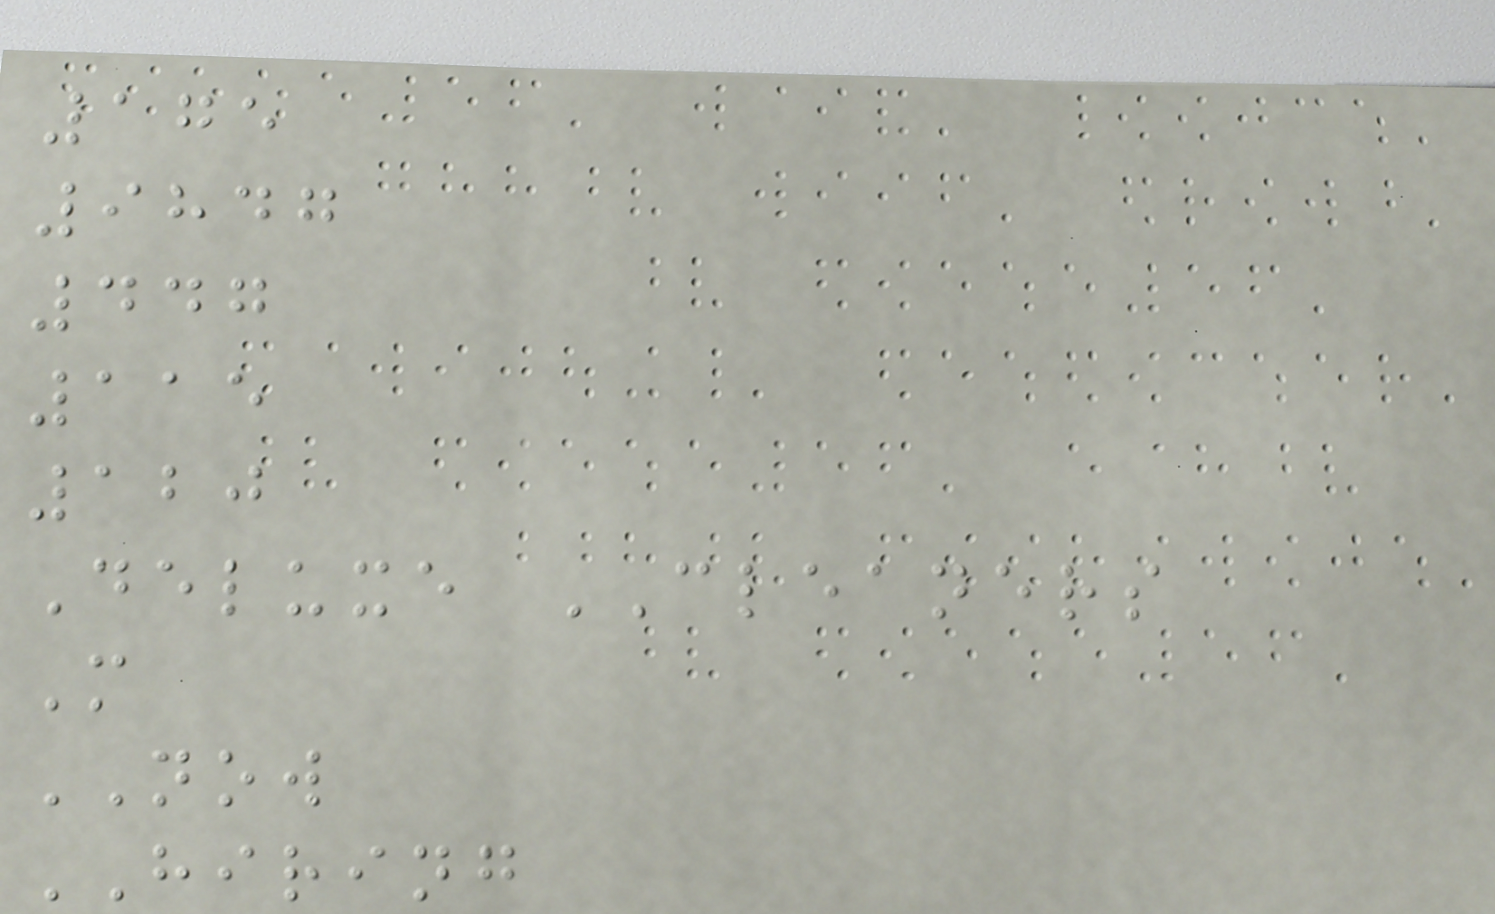175
9847
447
115
120
Deluxe CLEANERS
M
NOW
HIRING
